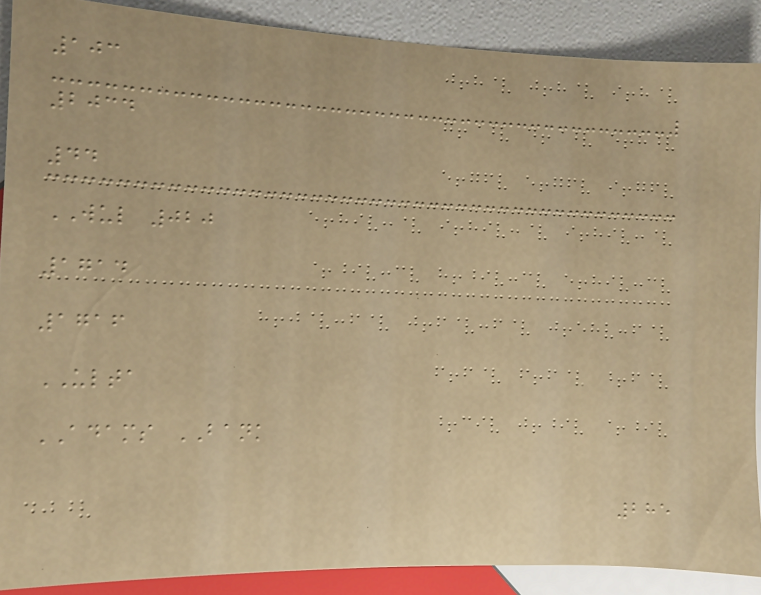103
2034
44
WUL 020
1714
1716
ULTA
ADAMS BANK
285
